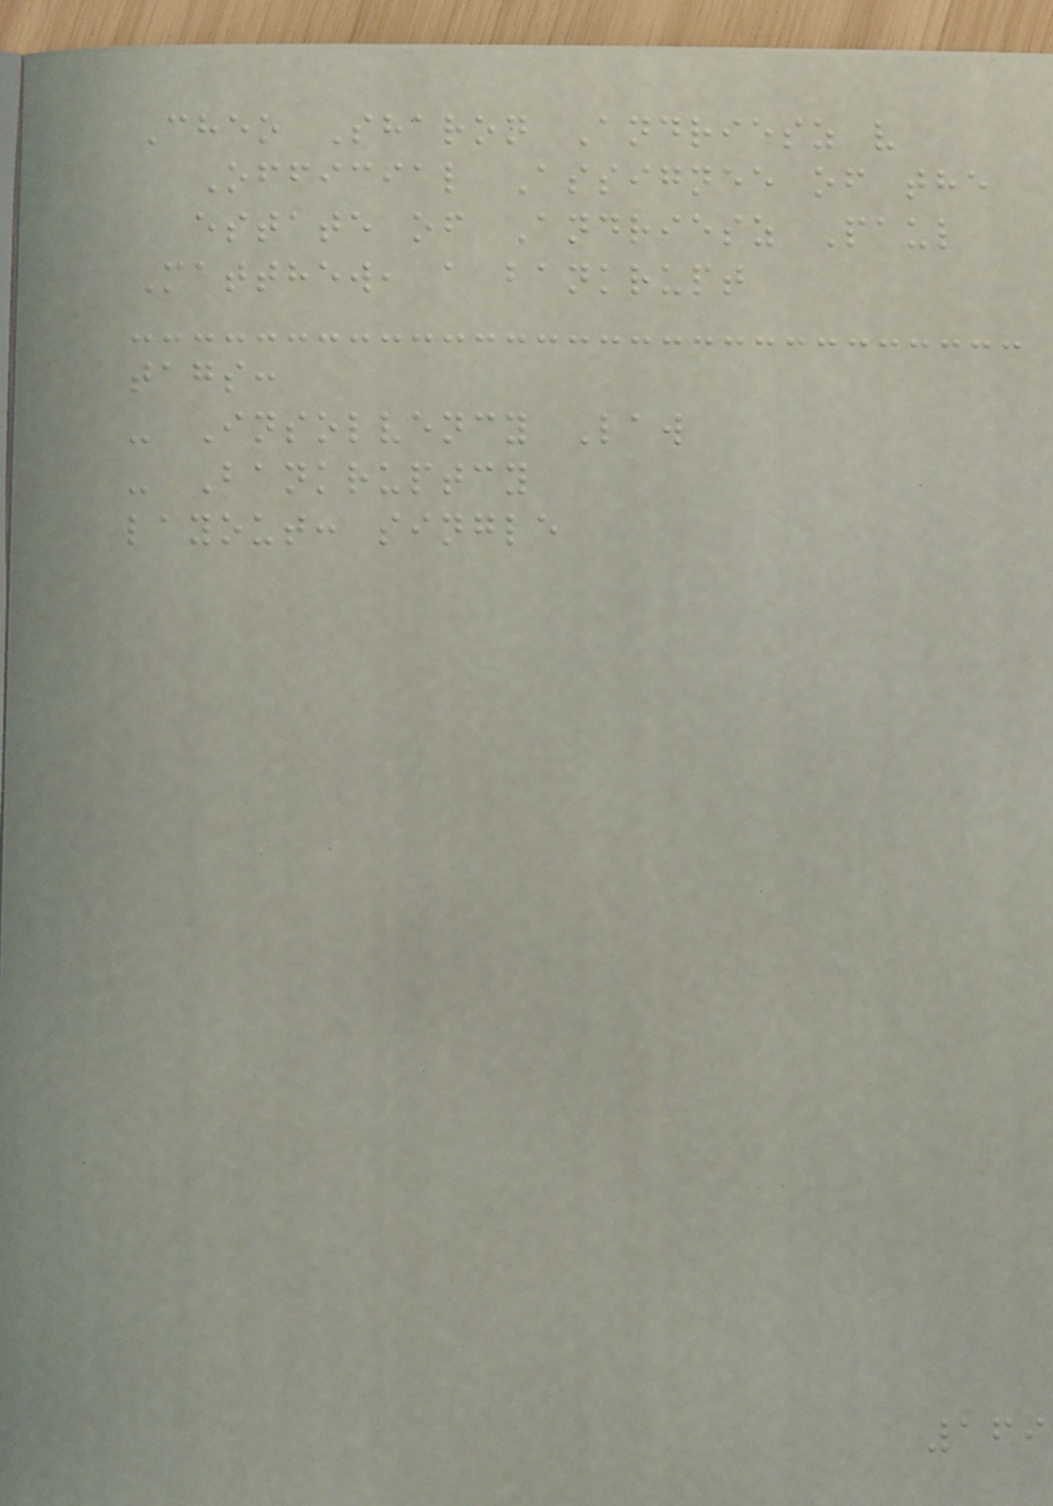Cheo Sharon Andriesz v
Official Assignee of the
estate of Andriesz Paul
Matthew, a bankrupt
tags:
- Insolvency Law
- Bankruptcy
layout: single
169
